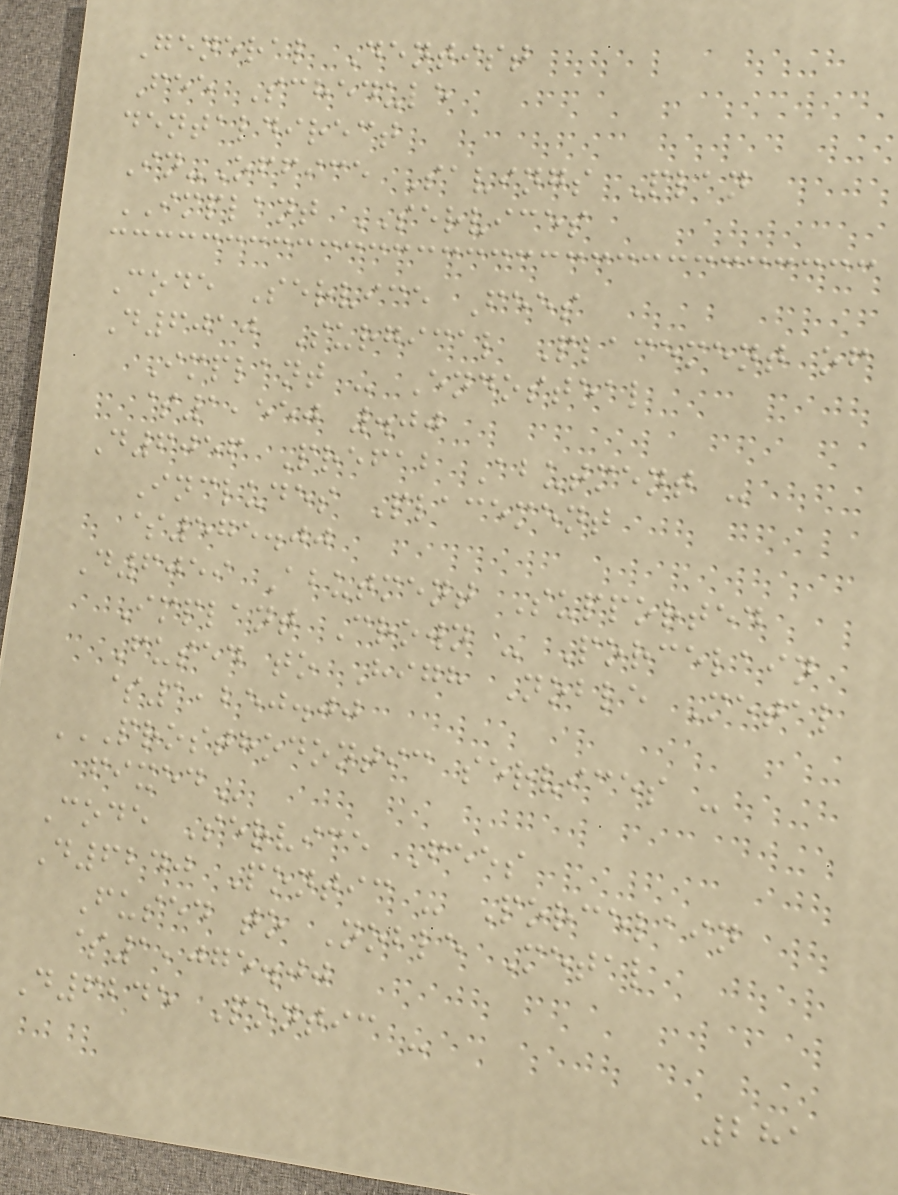General Dentist
Fee Schedule
dentaldirect
In-Office Savings Plan
IMPLANT SERVICES
Code Service Fees
D6010 Surgical Placement of
Implant - Endosteal
$1,550 .00
D6056 Prefab Abutment -
Includes Placement
$575.00
D6059 Abutment Supported
Implant Crown - Porcelain
Fused to High Noble Metal
$1,250.00
PROSTHODONTIC SERVICES -
FIXED
Code Service Fees
D6240 Pontic - Porcelain
Fused to Noble Metal
$1,075.00
D6245 Pontic -
281
